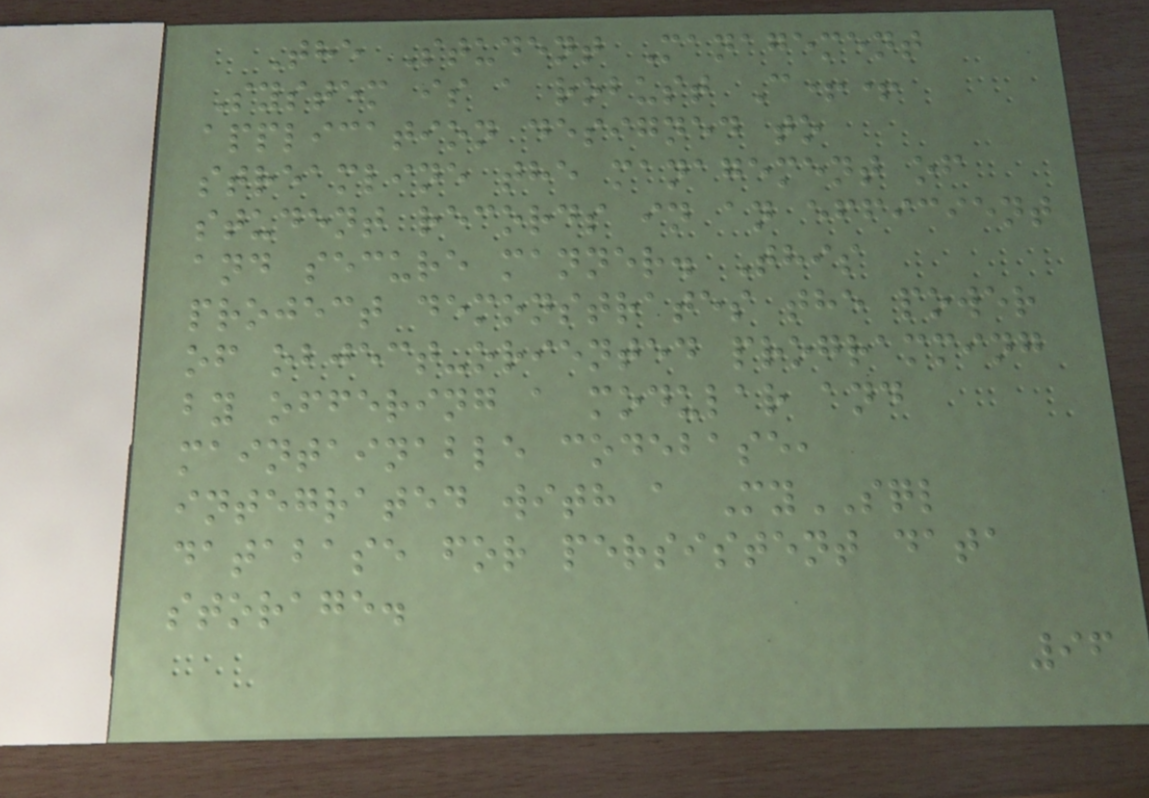The Student Management
System is a robust C++
application designed to
streamline the management of
student records in an efficient
and secure manner. This
project demonstrates the power
of object-oriented programming
by offering a modular and
maintainable codebase,
integrated with a MySQL
database for persistent data
storage.
96
